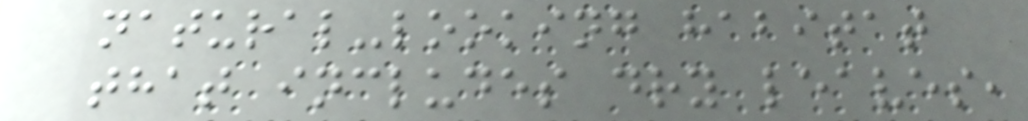natural-looking habitat
that includes dry leaves,
